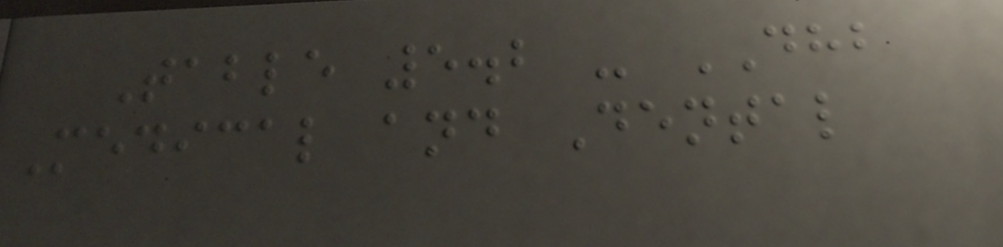Table 5.2 - DHB
Medical and Dental
